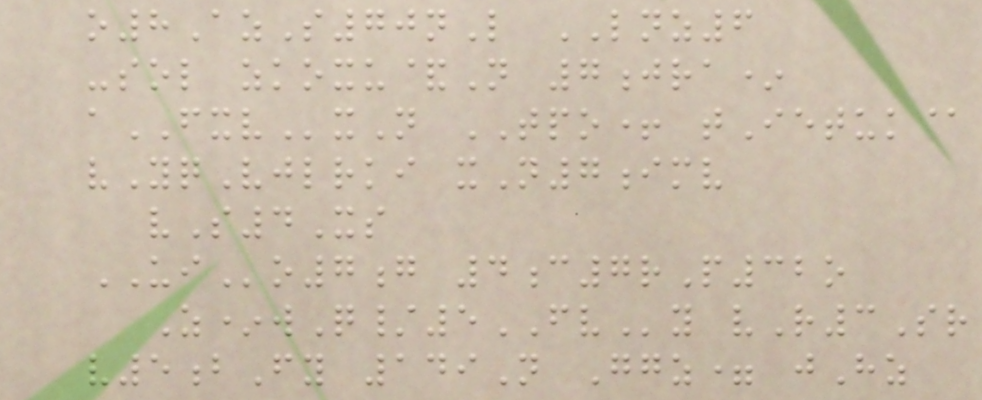o8AzS70nL LNZ6
-sol zkoxu&N 7jra*
aFXVxN TPO+ tIetuk@
vYqVjlrki xN7imv
vS4Xs
UIo7g 4c7rP32o
Z*wQ/5FVy vR3Sr
v5bFy 149N Ggz= jHz
